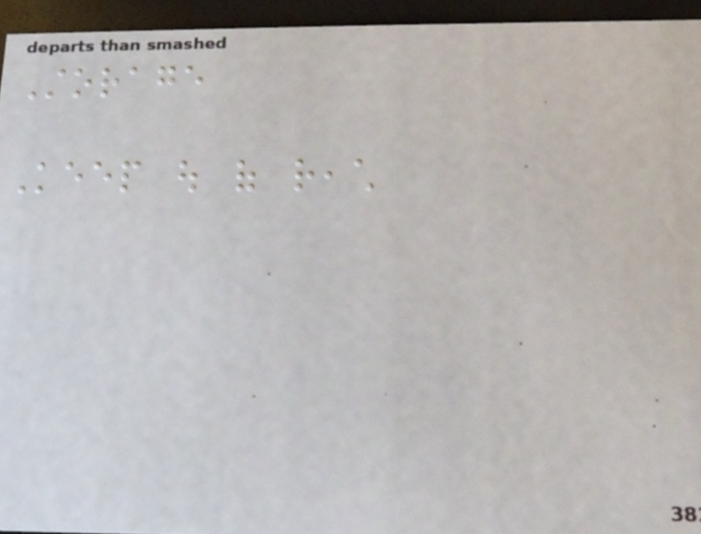Storage
Keep out of reach
